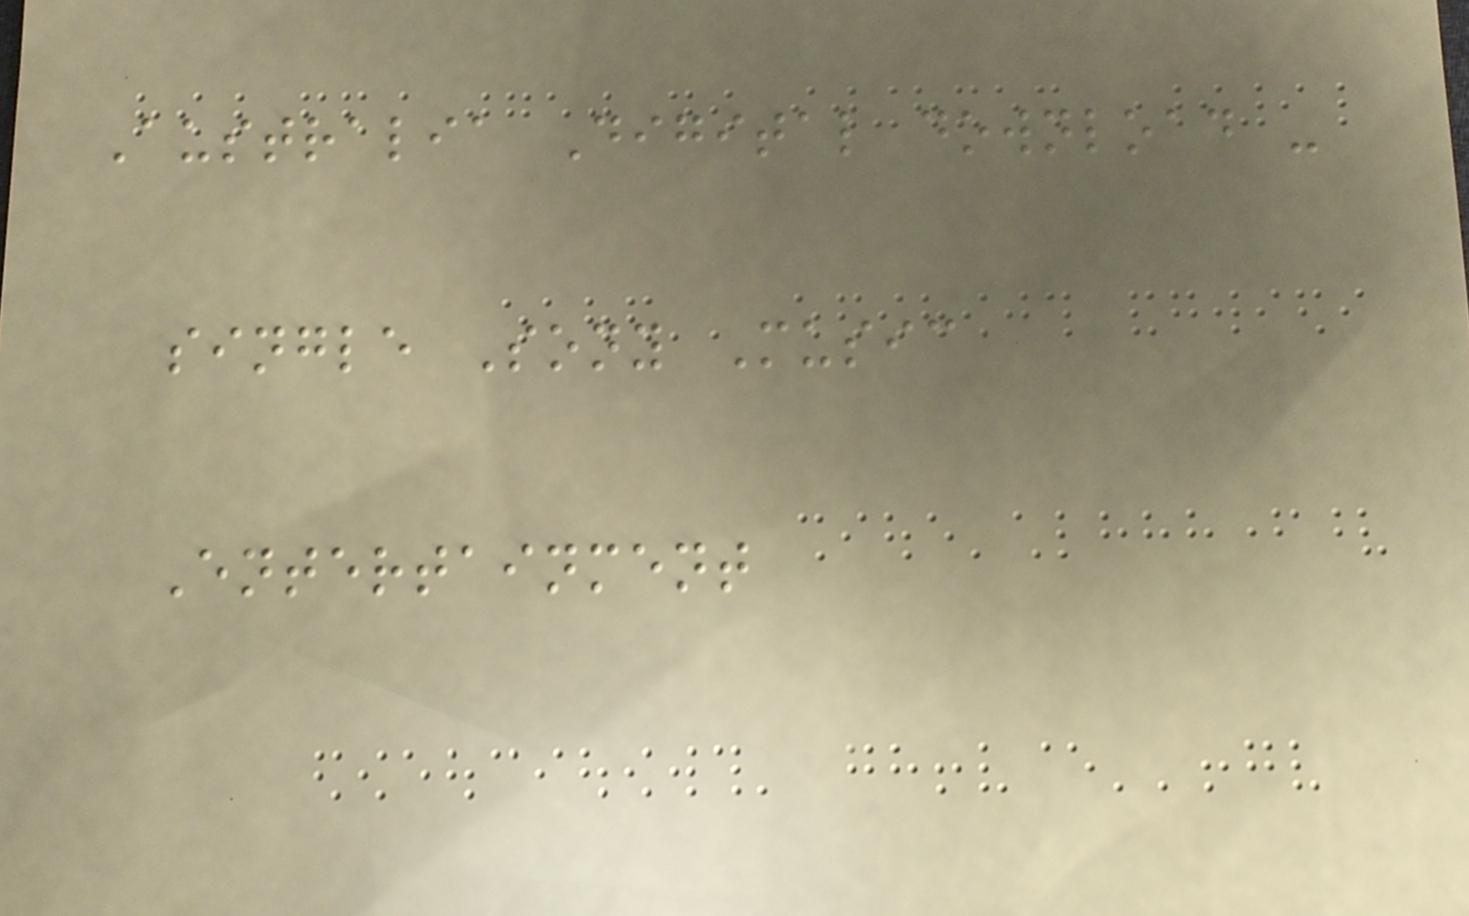Australia Digital download -
single Sony Music
Entertainment
